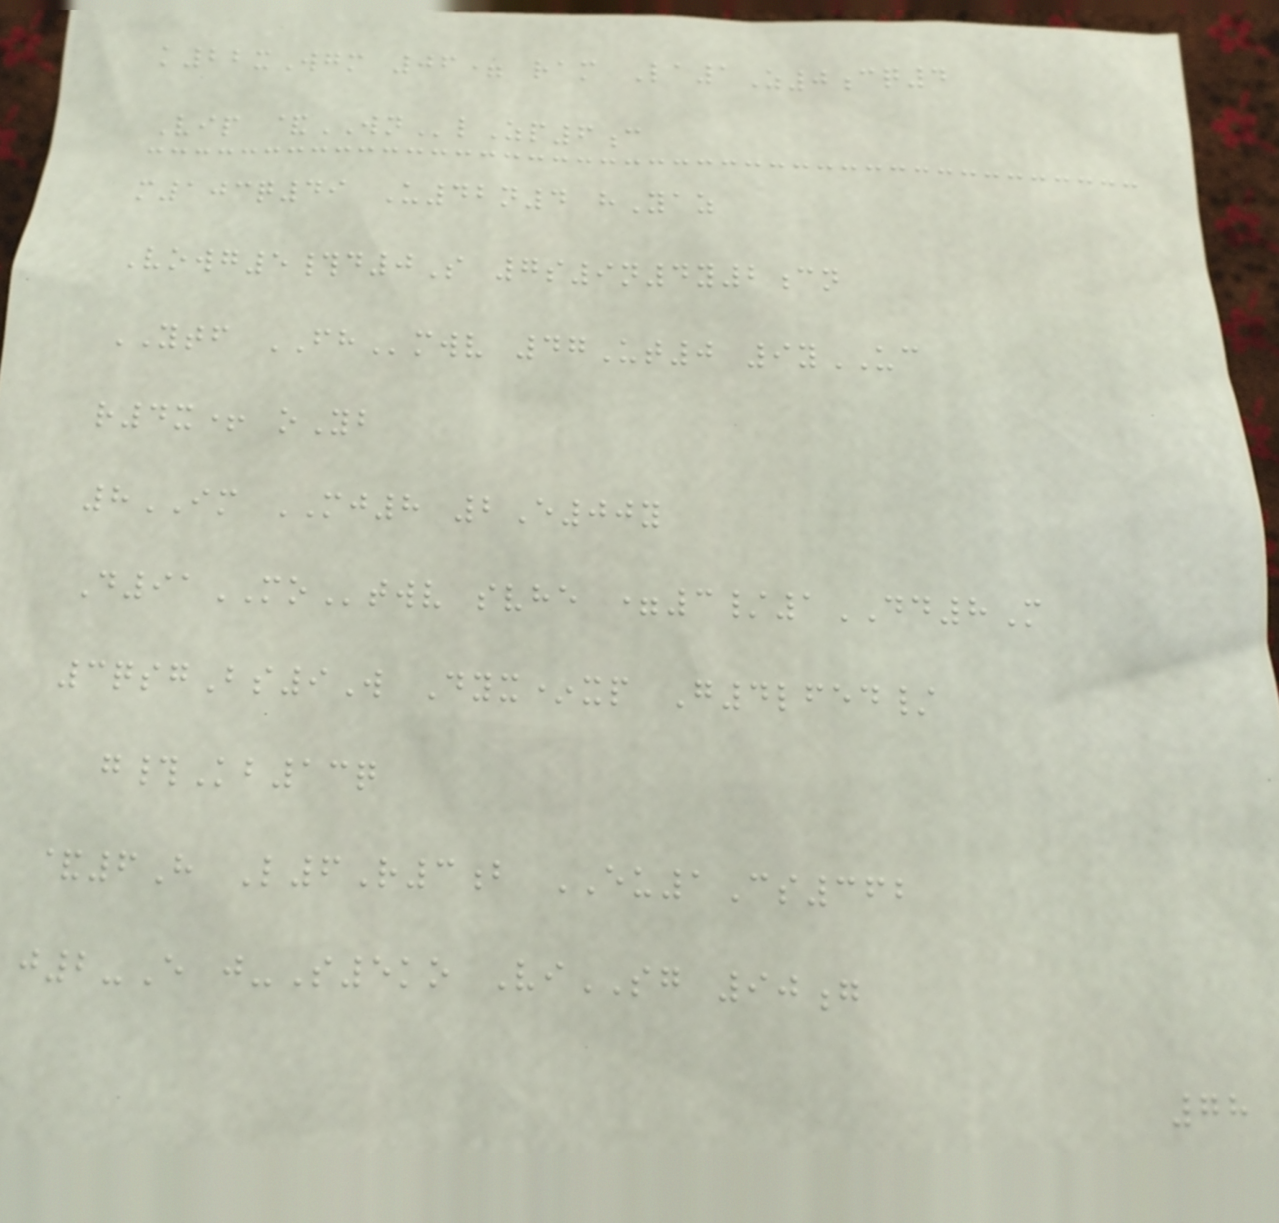k22xWgm 06= ram La1Z0cq4
Vip &WNlZp6c
m103q49 U42n4 hYaz
Vowg5#d0S 7s9n4y2cn
YTF FHmwv 47Ut0 9yUC
r4x+ oYb
8IM MJ8 2E00y
D91MOtwv svhe =3/1DD8M
3qsgBs9W Dyx*xp G4lfed/
g#Kb13q
&6H L6R3b EU1Cs362
j2-E j-S5ko ViSG 90g
78
